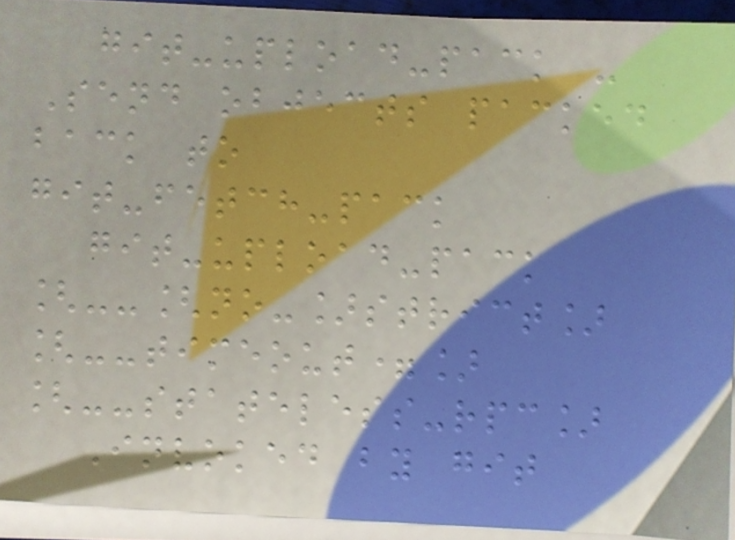git-upload-pack -
Send objects packed
back to
git-fetch-pack
git-upload-pack
[--[no-]strict]
[--timeout=]
[--stateless-rpc]
Invoked by git
